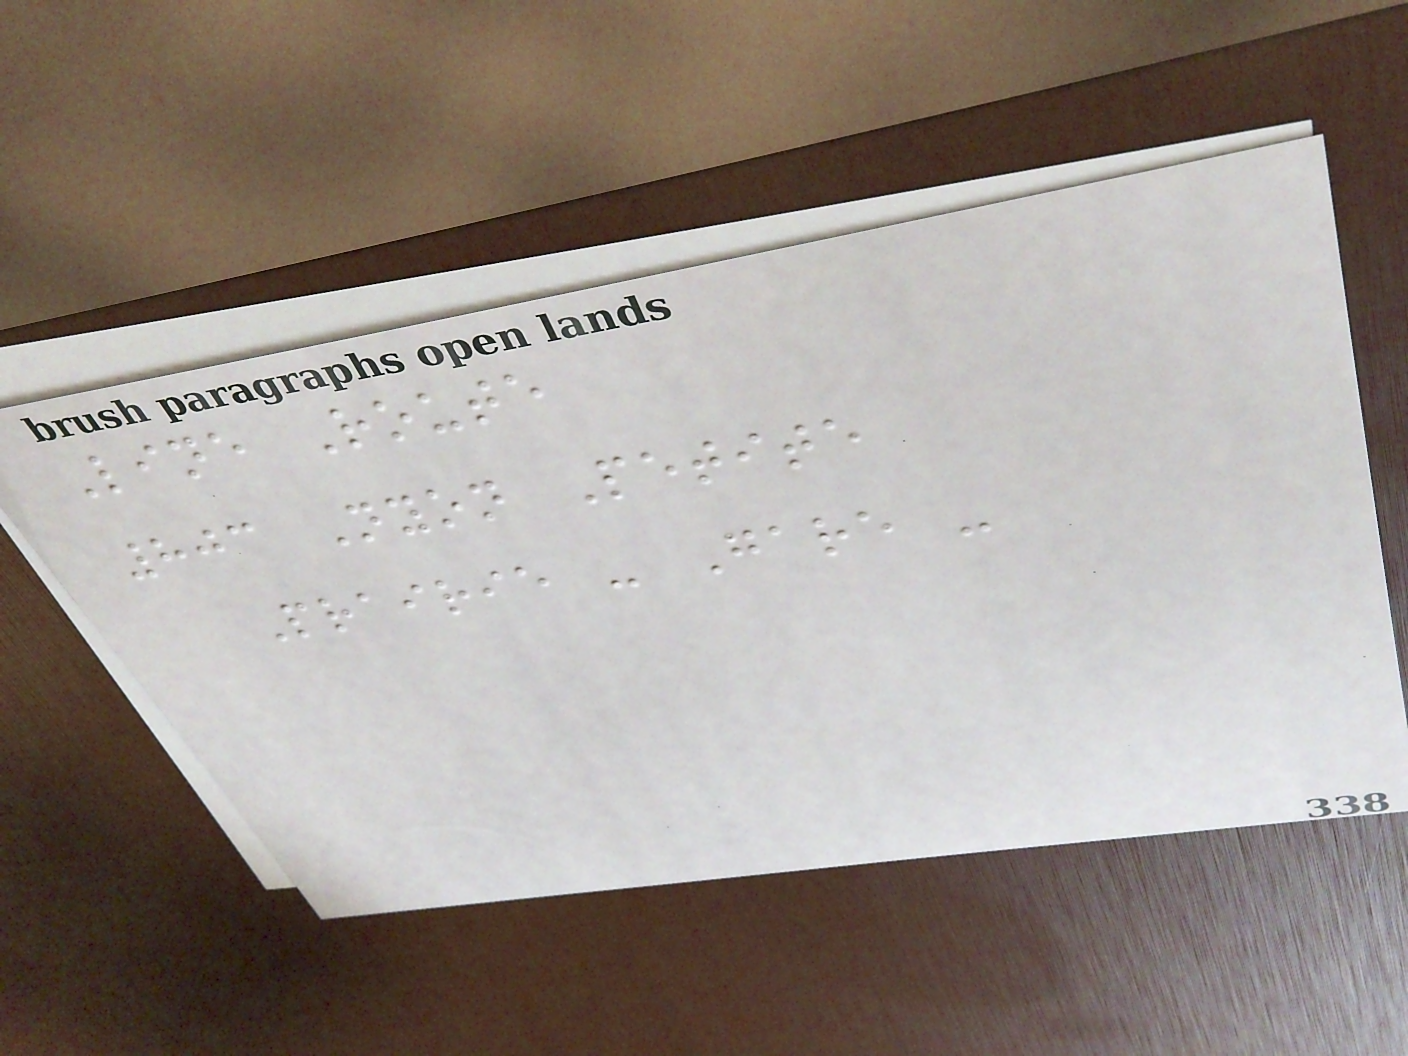Line Route
803 Nyon Petite
Prairie - Gare -
